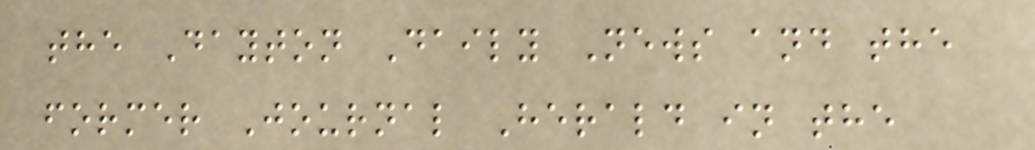the Dayton Daily News and the
former Journal Herald in the
